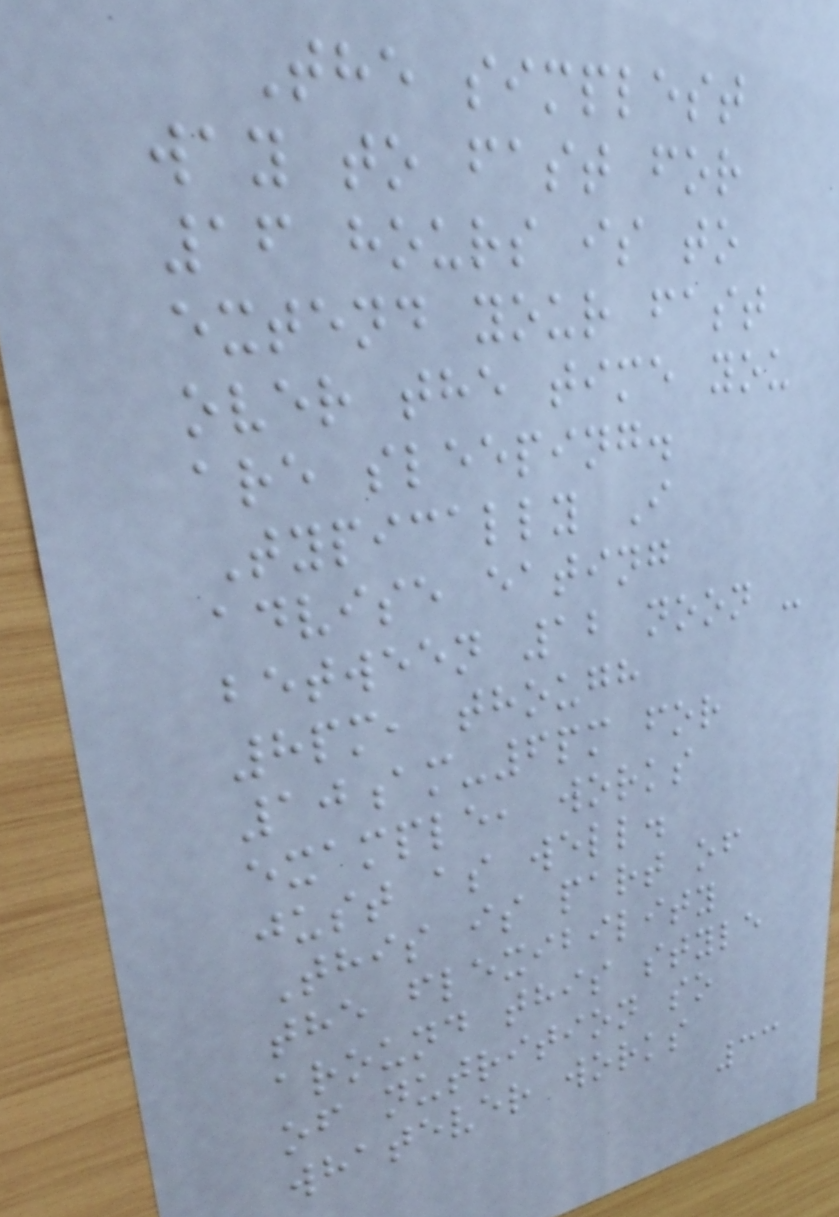The simplest
way to fast for
16 hours is to
extend your fast
over the time you
are sleeping.
Typically I
advise eating
between 12 noon -
8pm, though
10am-6pm for
example, works
just as well.
This is part of
the flexibility
around this style
of nutrition so
whatever works
33
